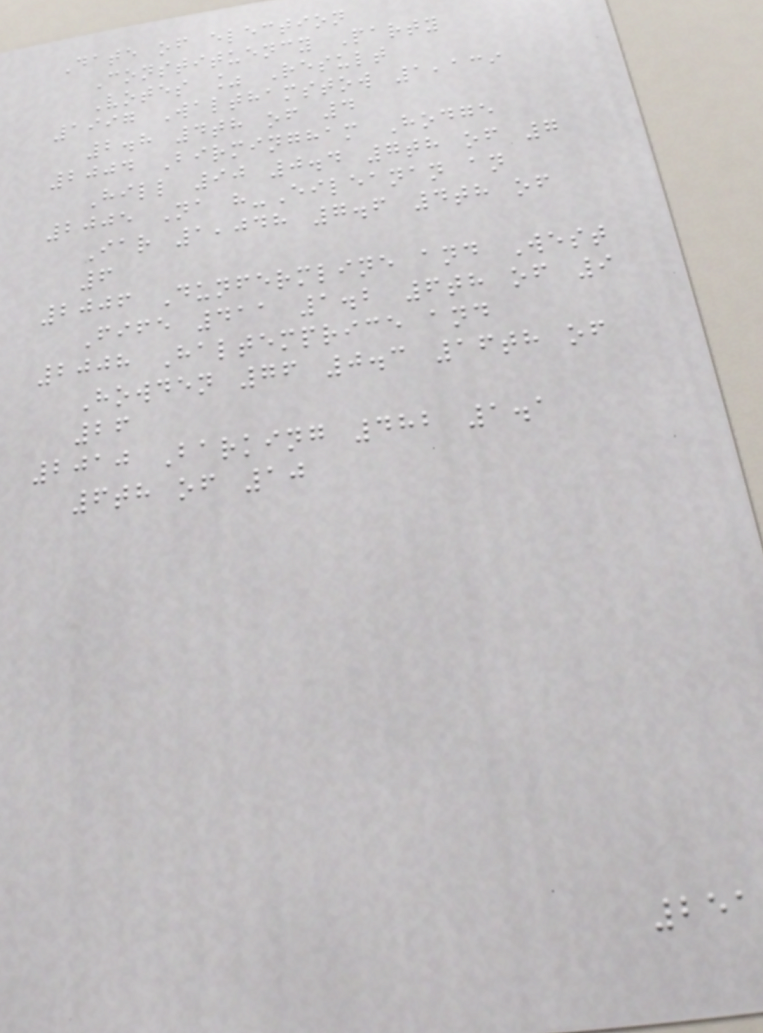Date of election
Constituency Party
Votes % Result
1997 Walthamstow 1,139
2.8 4th of 4
2004 Birmingham Hodge
Hill 90 0.4 7th of 7
2005 Na h-Eileanan an
Iar 1,048 7.6 4th of
6
2006 Dunfermline and West
Fife 411 1.2 6th of 9
2008 Haltemprice and
Howden 76 0.3 16th of
26
2010 Barking 482 1.1
6th of 10
251
